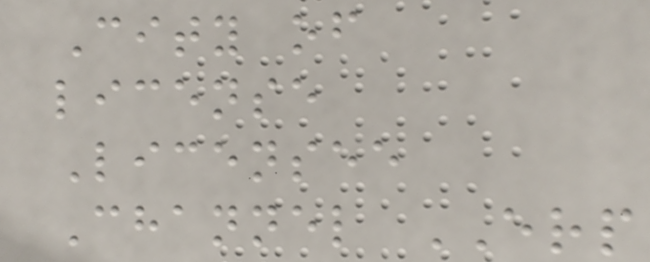City of
license
Licensee
Channel ERP
